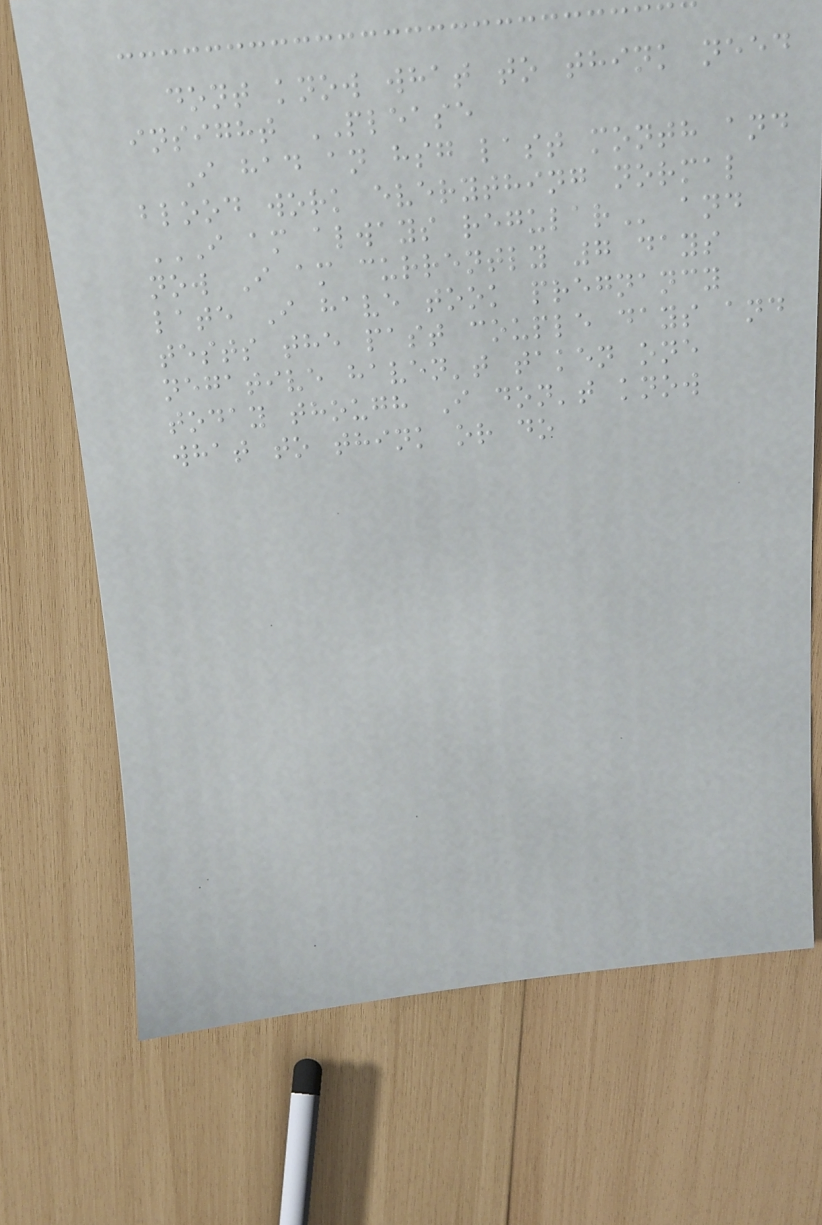dont know what to think need
insight PLEASE
I had an hsg last month and
blood work everything normal
I AM ALWAYS REGULAR and
now I am currently 7 days
late I have took pregnancy
tests the past couple days and
negative haven't taken one
today though I don't know
what to think or do
